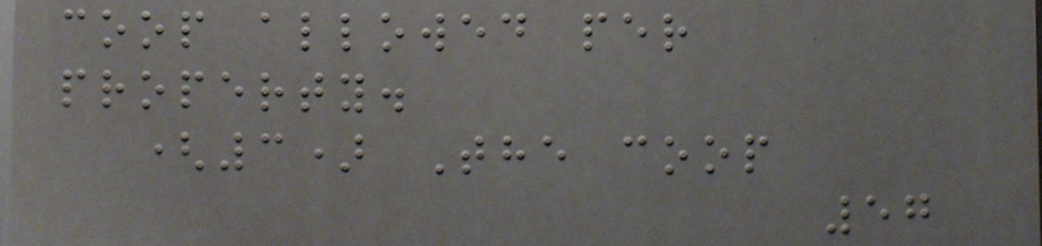coop allowed per
property.
(3) The coop
57
